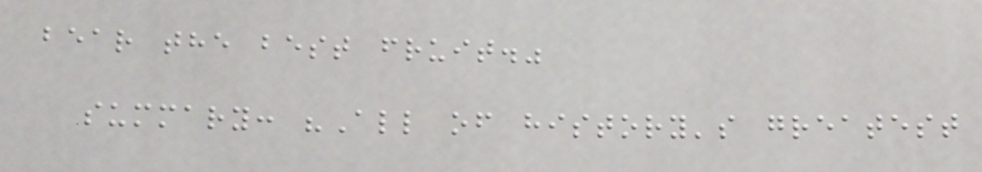bear the best fruit."
summary: "All of history's greatest
